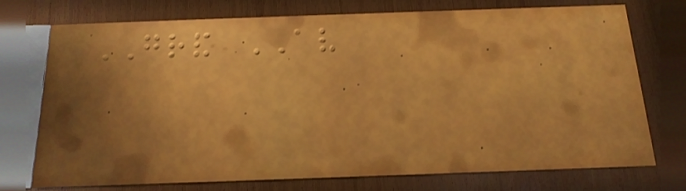GRAND AV
